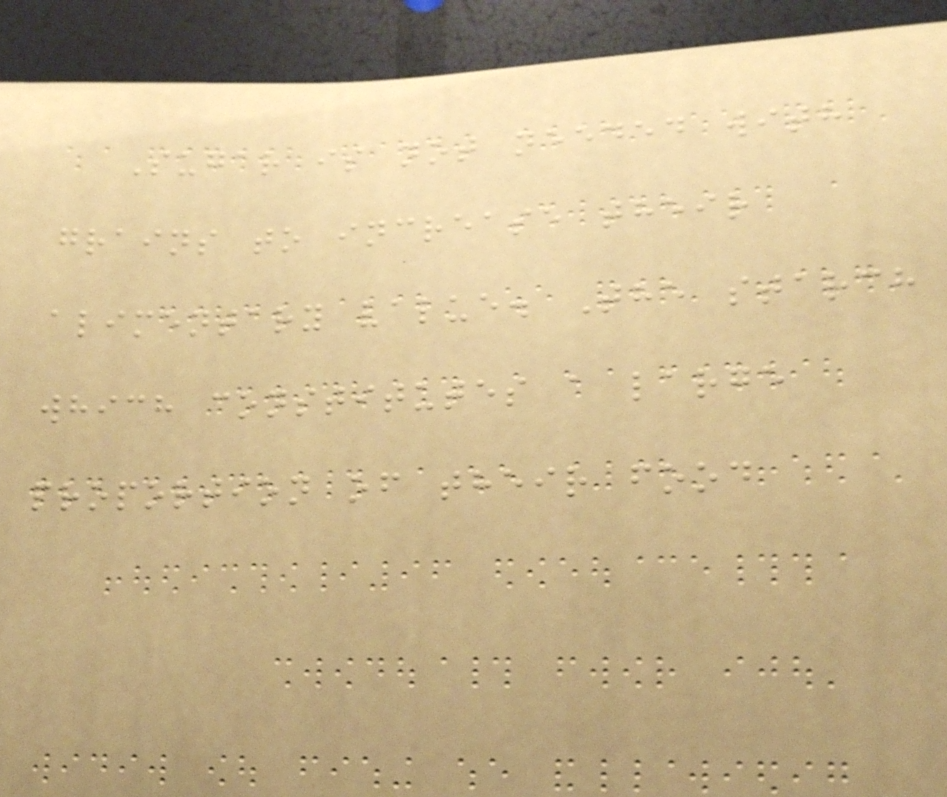Sugar is not needed with
grains to increase their
alimentary value. The starch
which constitutes a large
proportion of their food
